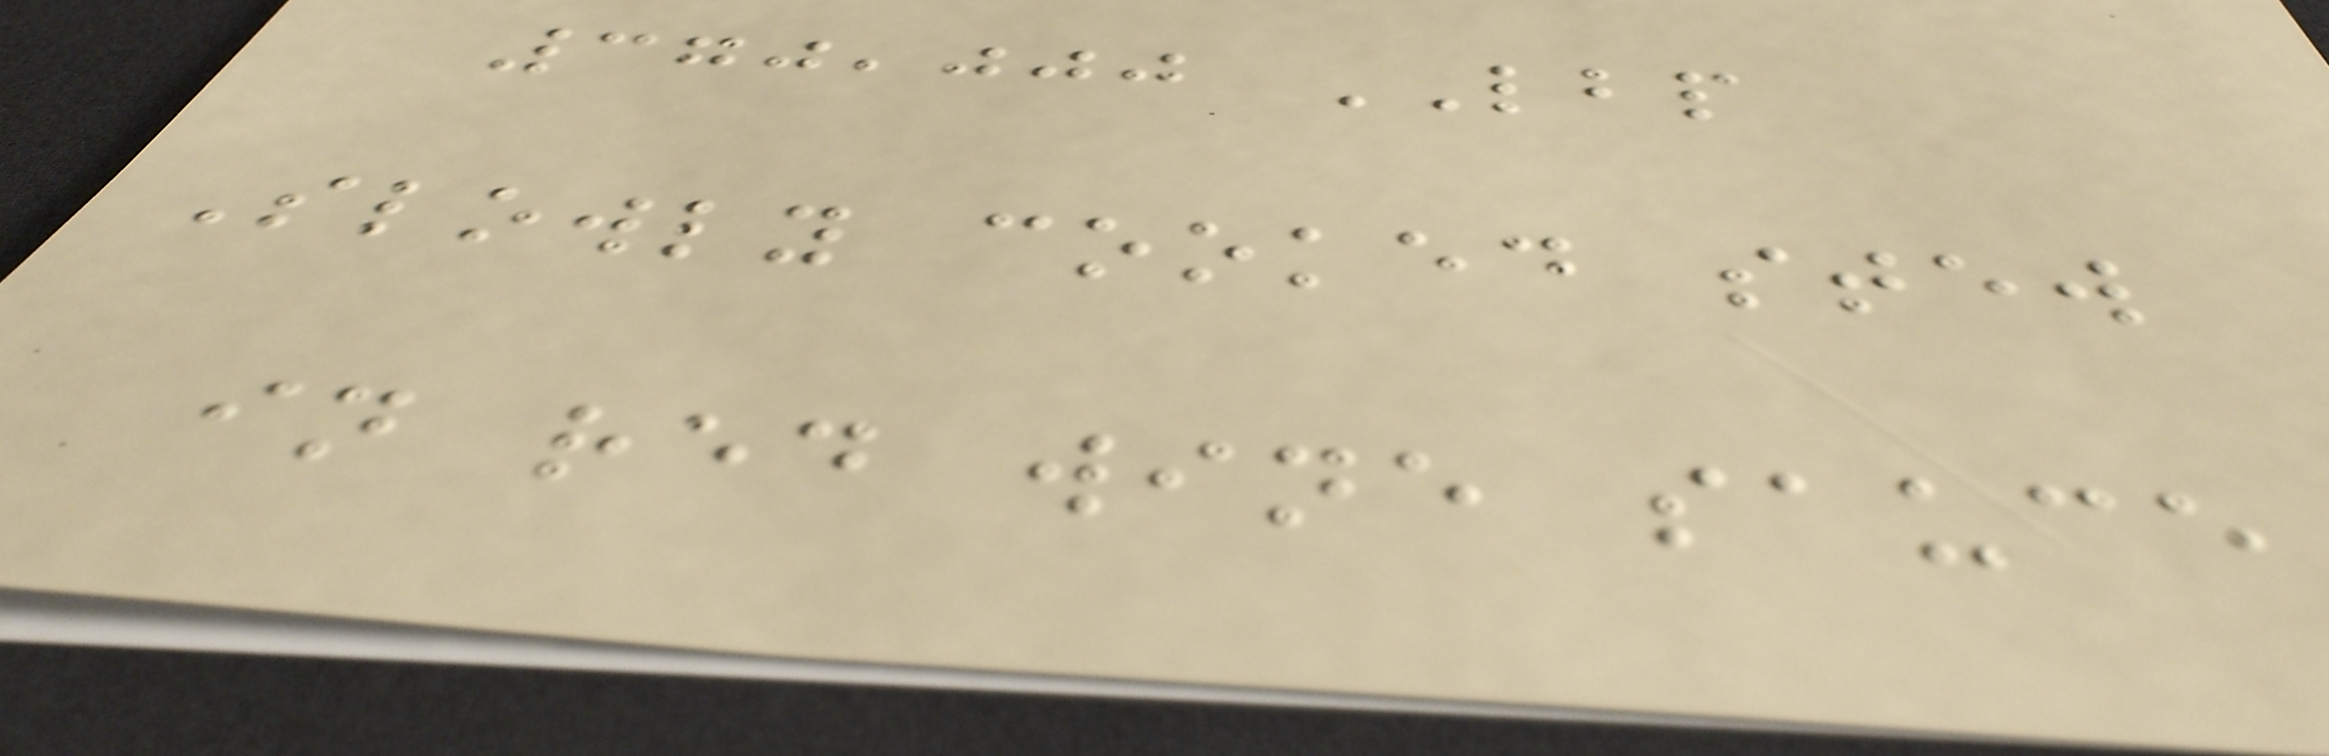370,000 LBP
Slowly cooked stew
in red wine sauce
